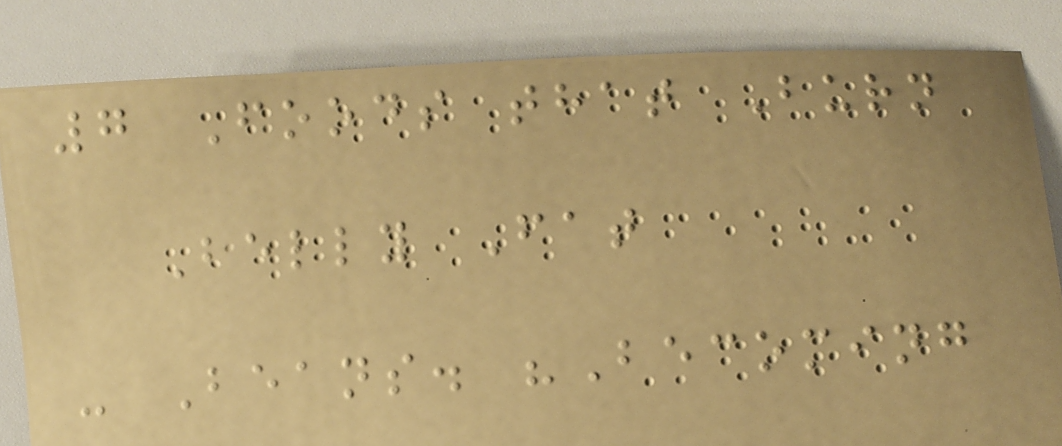7 Foods that Burn
Belly Fat
- Beans. "Becoming
